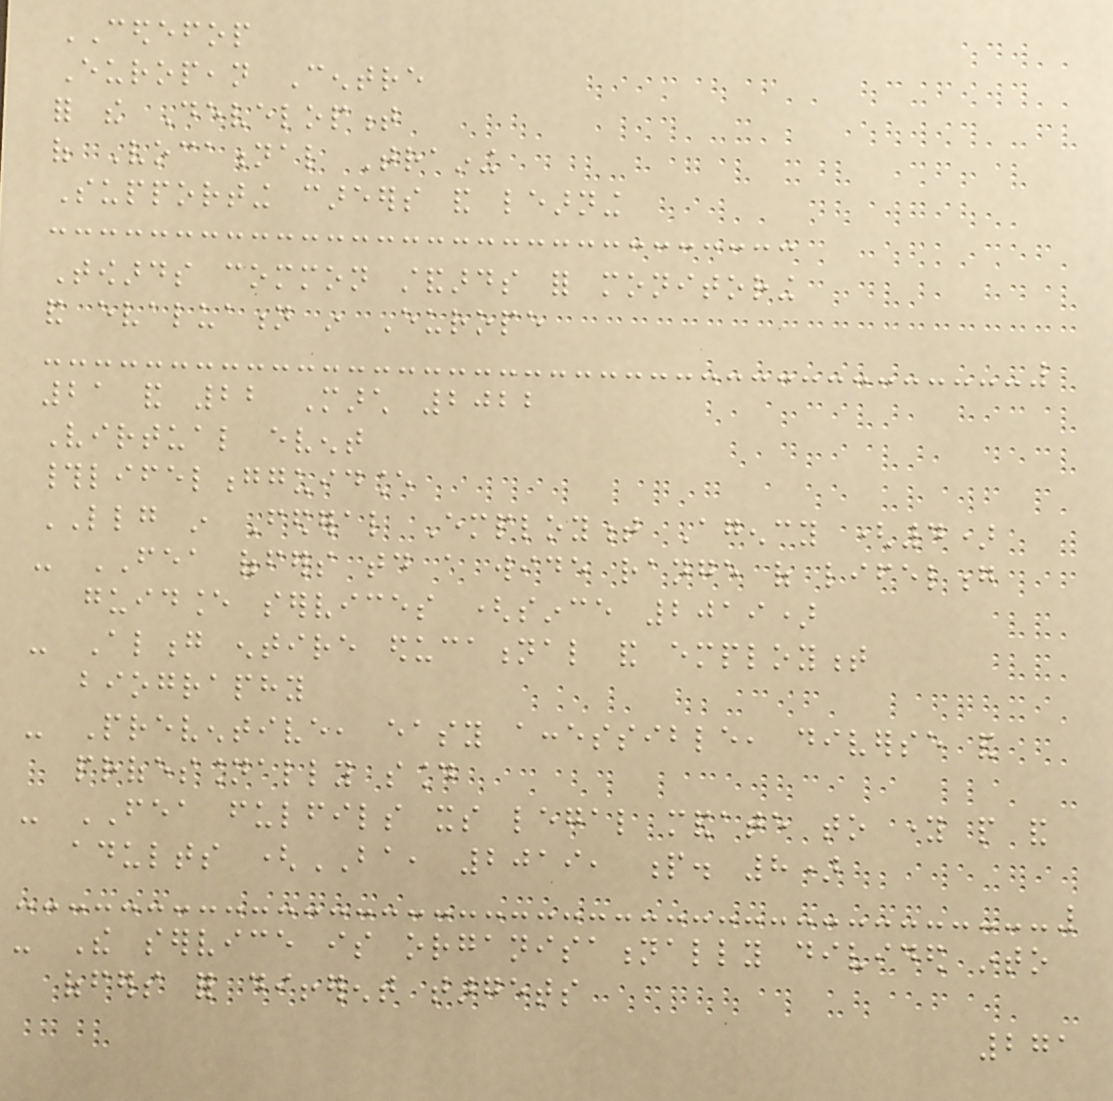CEDEFOP
European Centre
for the Development
of Vocational Training
Supporting careers and learning
Towards common standards for monitoring
and evaluation in Europe
21 and 22 March 2022
Virtual event
#lifelongguidance
LLG in Federal Employment Agency (4)
- FEA offers today a wide range of lifelong
guidance services (since 2019)
- Along entire educational and employment
biography
- Preventive, easy accessible, diverse and
professionally sound
- FEA fulfils its legal mandate to young people and
adults (BA, 2019, p. 8)
- The service is organisationally divided into
offers for different targets
271
